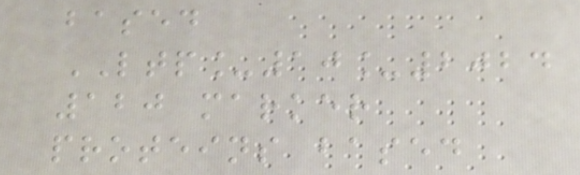based
LTP_10_2024
120 marker
proteins based
